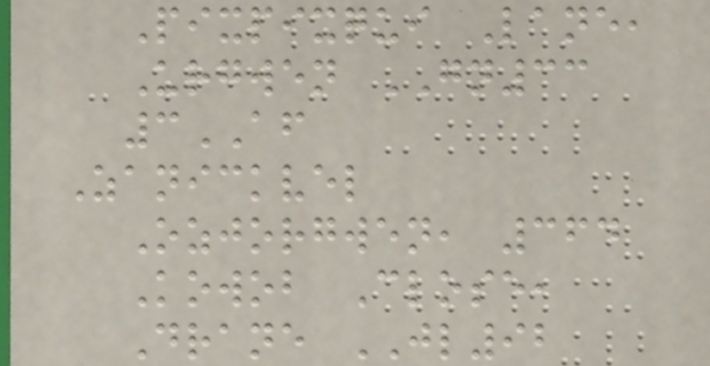Pixpixqui Lane,
Urgwen GN33
3AF
Zanickvel
Ozjorgwen, 364
Kowob Close,
Drane JL92
